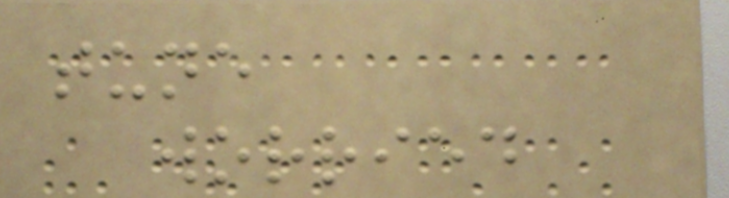tune
worried
